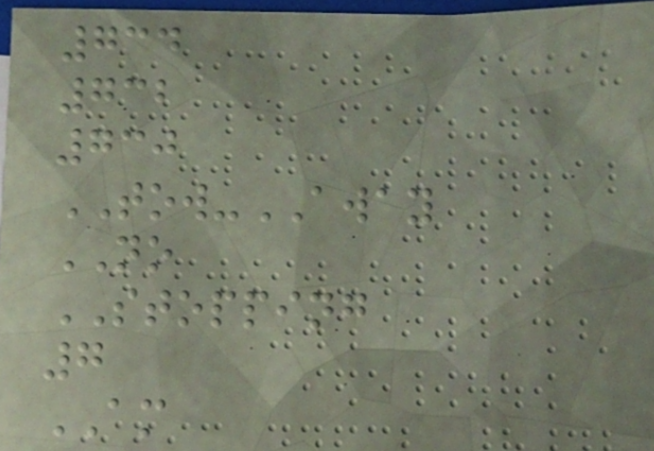734
732
730
TOW-AWAY
NO
STOPPING
7
AM
